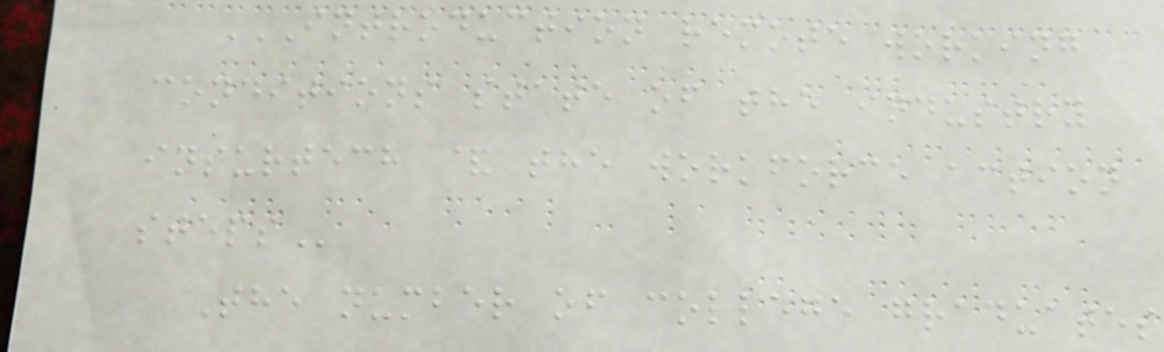INTRODUCTION REMOTE WORKING
CONDITIONS STATE OF THE INDUSTRY
INSURTECH & THE WORKFORCE ACTION
STEPS
The number of college graduates
